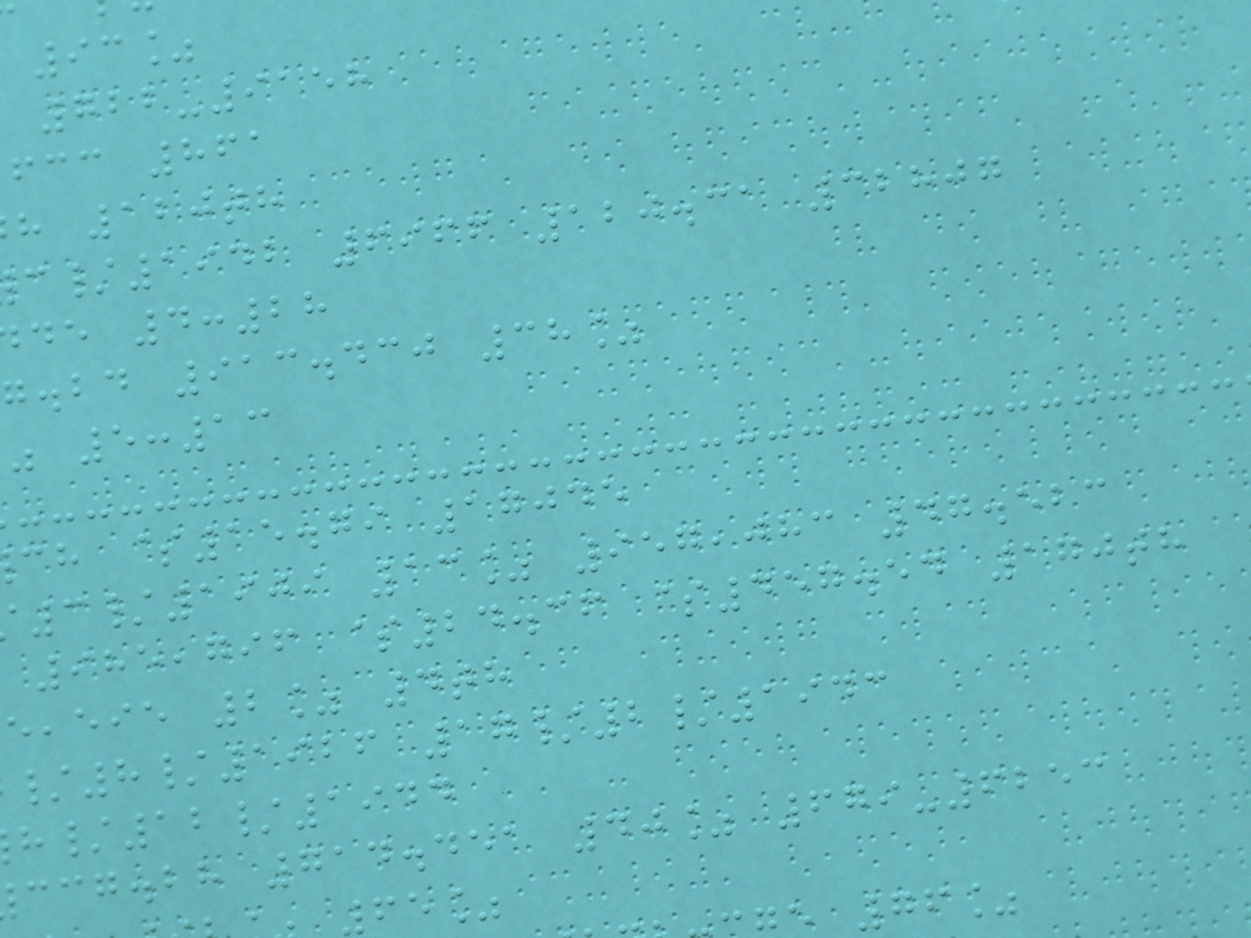93%
722-9158
fcc 861
h 120th
/1942 6966 120.31 32807
de 4:28
g.bd 913.430 38%
5:13
ch $15.79 17045
3/1909 13% 957,083 47.523
985,796 $24.36 $457.54 170th
,eie 2% 4th
/8/1926 17/2/1943
/12/1944
ccg.bh 714.451 40% 679-6253
65%
